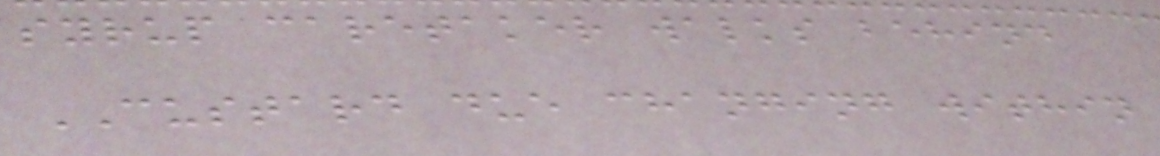syrup caretaker walks behind
CUSTARD due changing within
